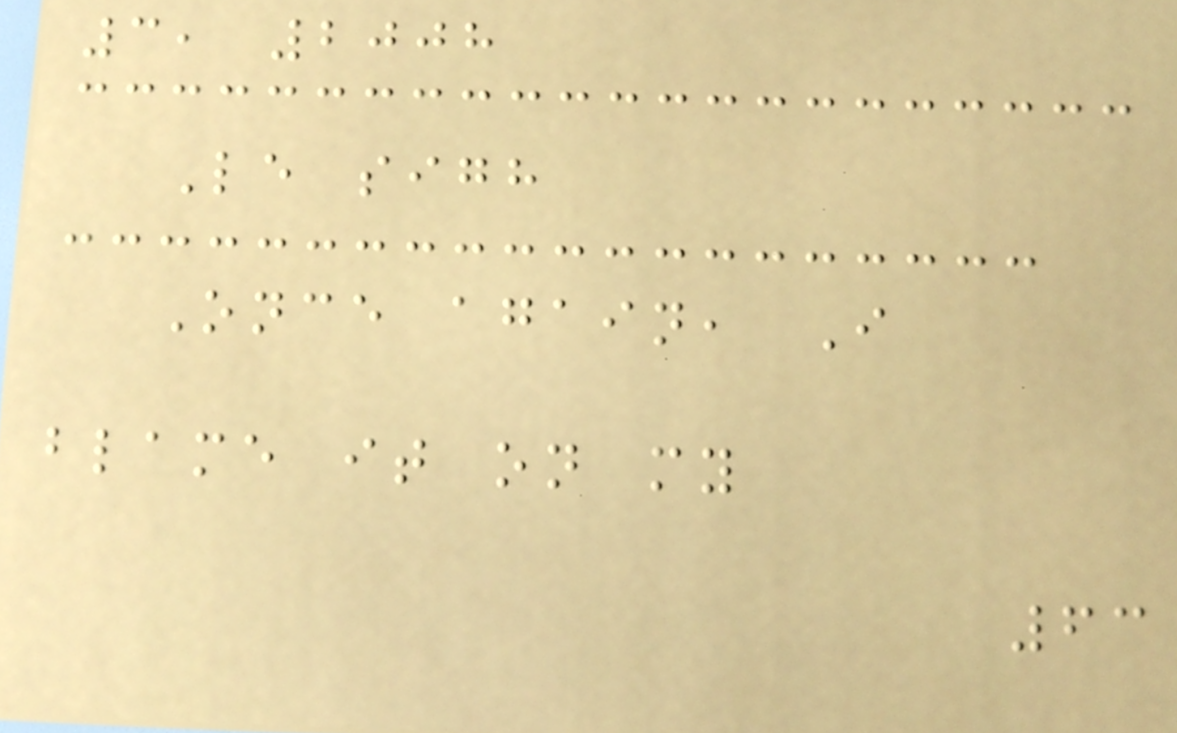3, 2008
Le sigh
Once again, I
blame it on my
63
